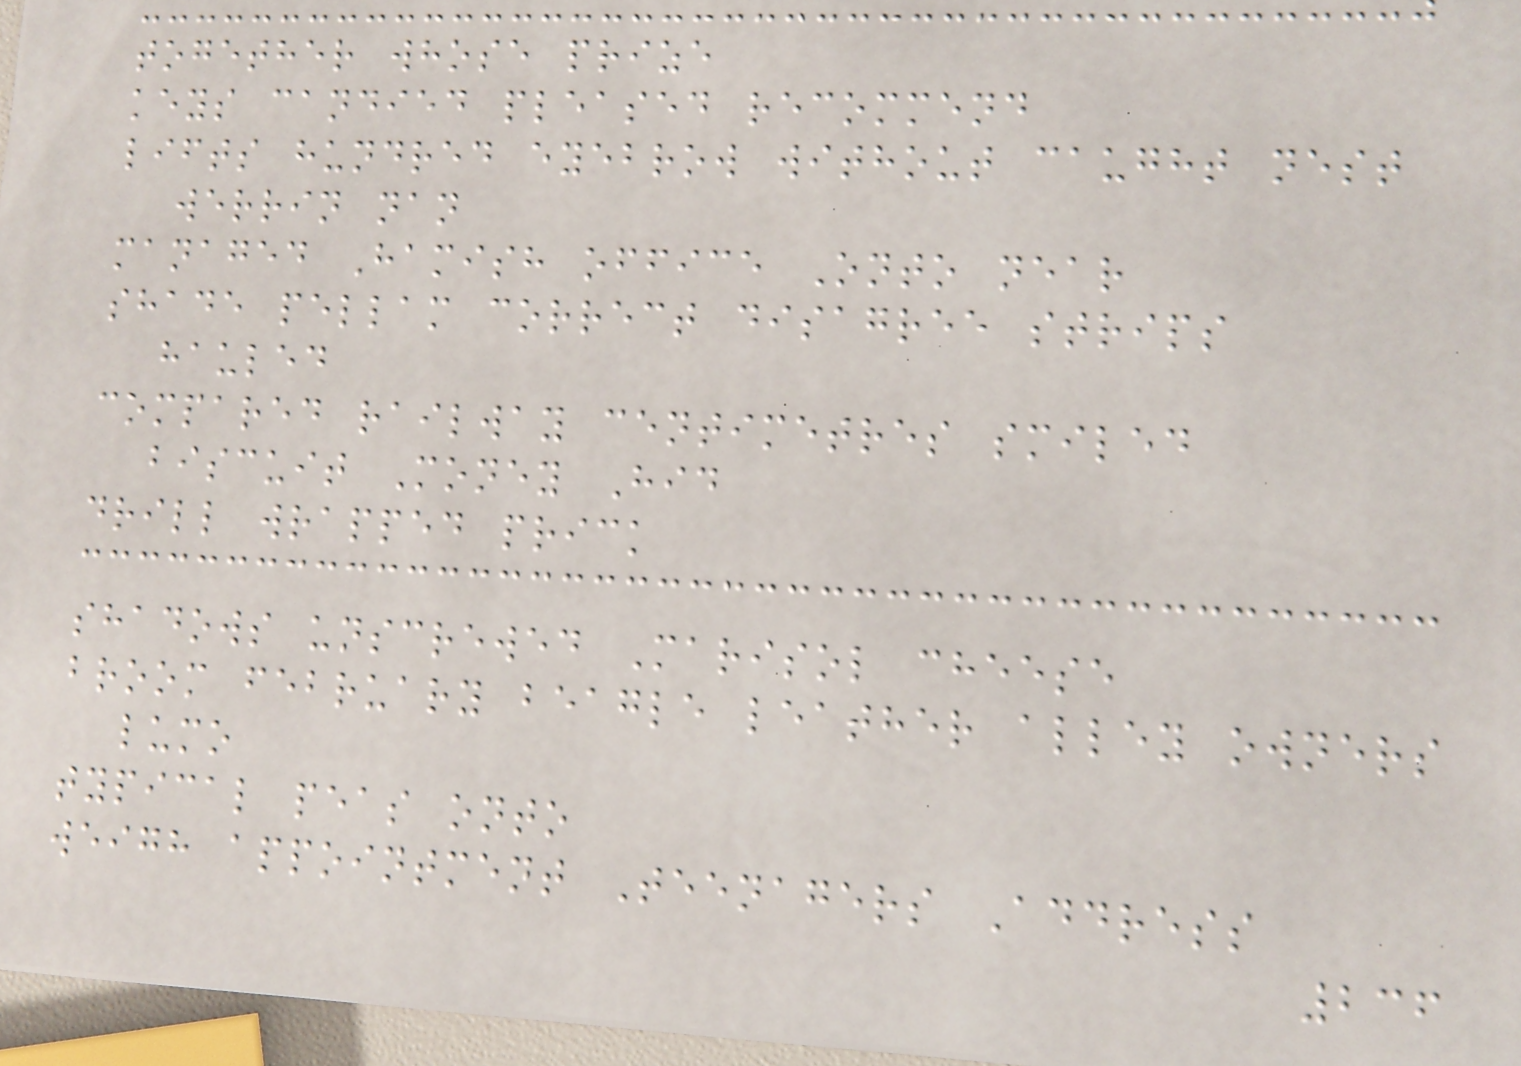together whose prize
keys candied pleased recommend
lifts hundred eyebrow without caught nest
werrin nan
managed Hamish office Onto near
shade pellam correct disagree strips
hauled
compared railway centimetres smiled
biscuit Money Hid
drill wrapped prick
shadows unscrewed Marisol cheese
broom february beagle leather alley owners
lumo
typical peas onto
weigh appointment Teenagers Address
236
